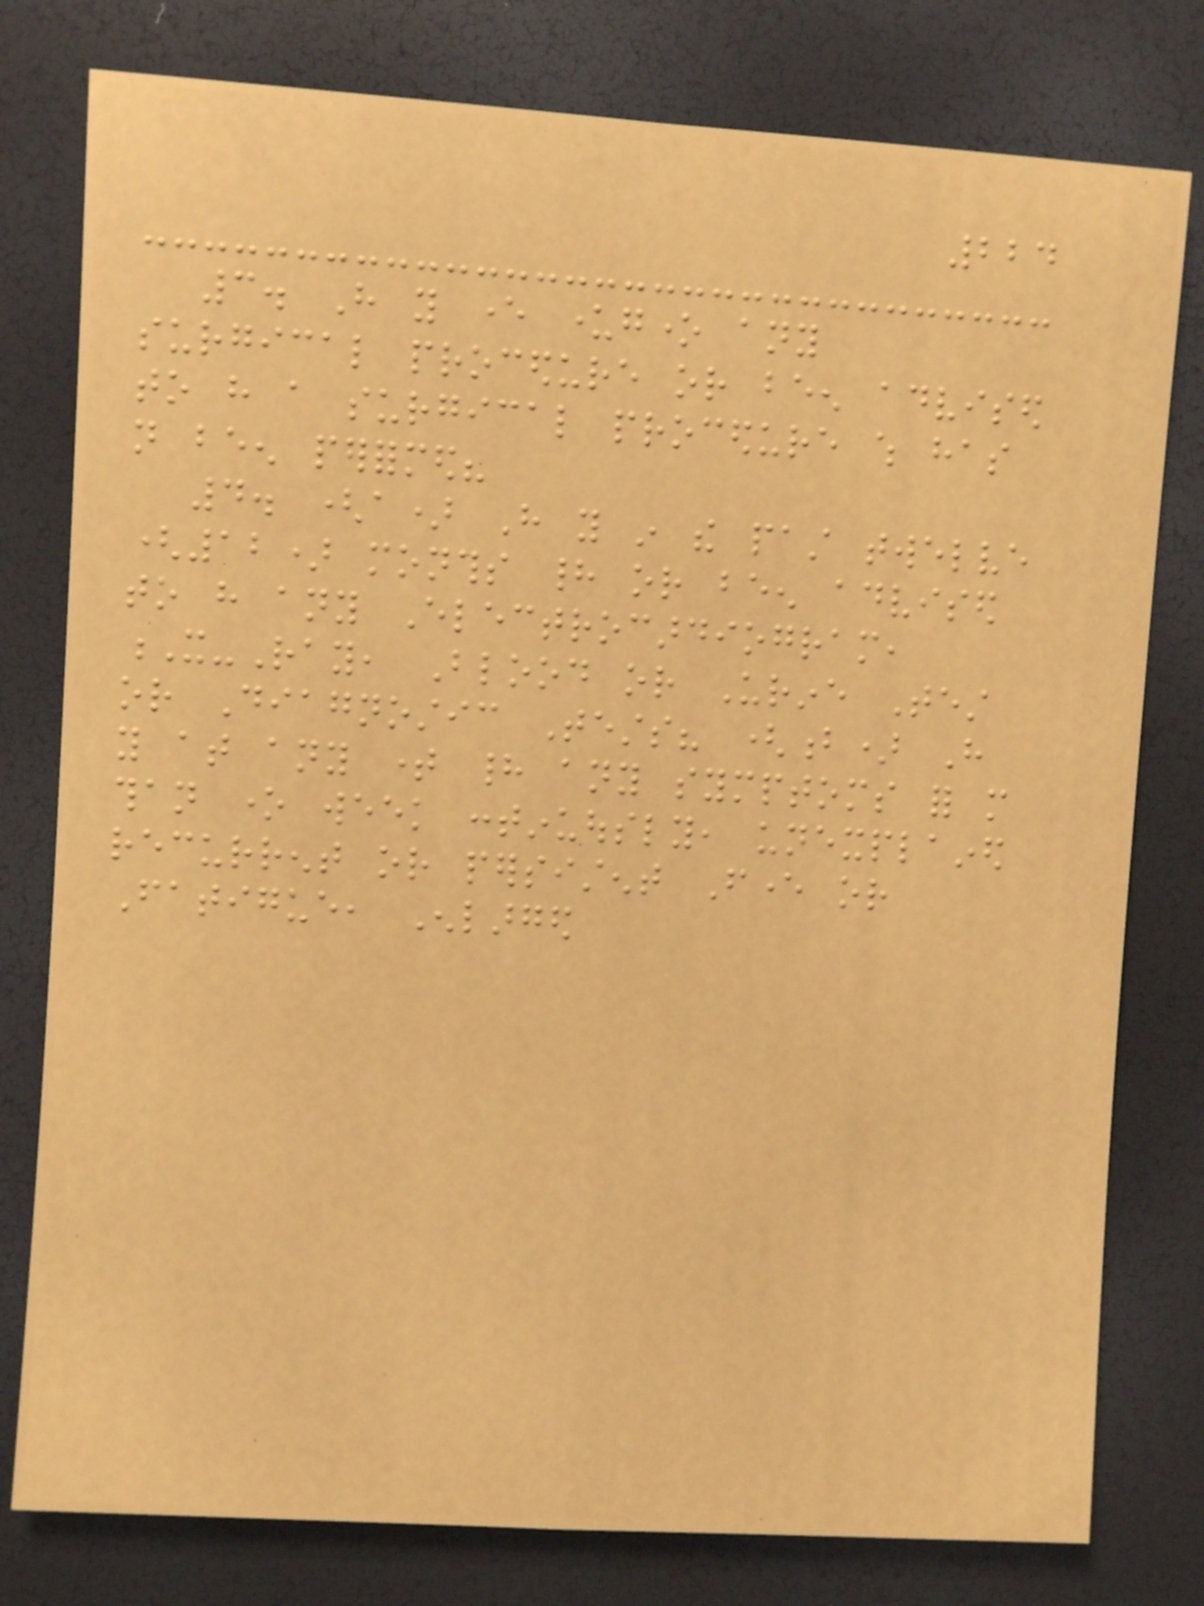224
3. Have you ever undergone any
surgical procedure or been advised
to have a surgical procedure which has
not been performed?
4. (a) Have you in the past twelve
(12) months had or been advised
to have any Electrocardiogram,
X-Ray, Blood or Urine Test
or Diagnostic Tests? (b) Have
you at any time had any symptoms for more
than one week continuously, unexplained
recurrent or persistent Fever or
Fatigue, Enlarged
